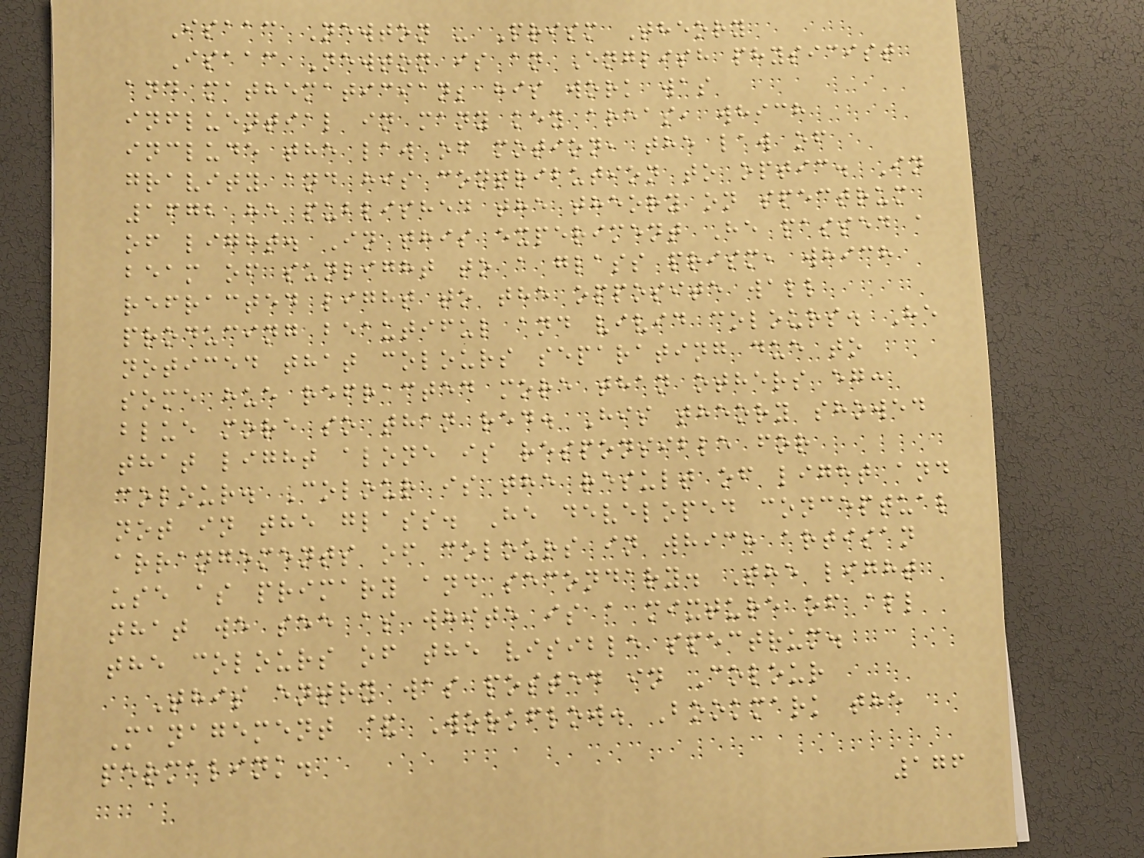Isaac Newton - Prism Theory
Isaac Newton is an English physicist
and mathematician; his work was
influential in many key areas, which
include the law of motion, the law of
gravity and his contribution to optic. In
1672 he published the theory on spectrum
of light. In this experiment He passed a
beam of sunlight to a glass prism, which
refracted light to the opposite wall
producing beautiful and vivid colours. He
noticed that colours separating due to
some hue refracted more than others eg:
blue more so than red. His theory showed
that light alone is responsible for
colour. Colour is the result of light and
not in the glass. He developed conceptual
arrangements of colours in which artisan
use as primary and secondary. The light
that we see as white is a mixture of all
the colours of the visible spectrum.
This entry was posted in Colour
Management & Workflow. Bookmark the
permalink.
176
